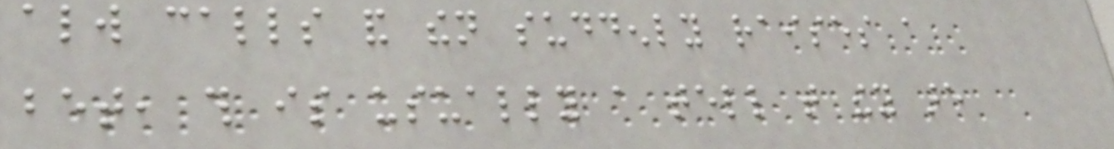always calls and then suddenly raises a
bet, this is usually a tell that they are
